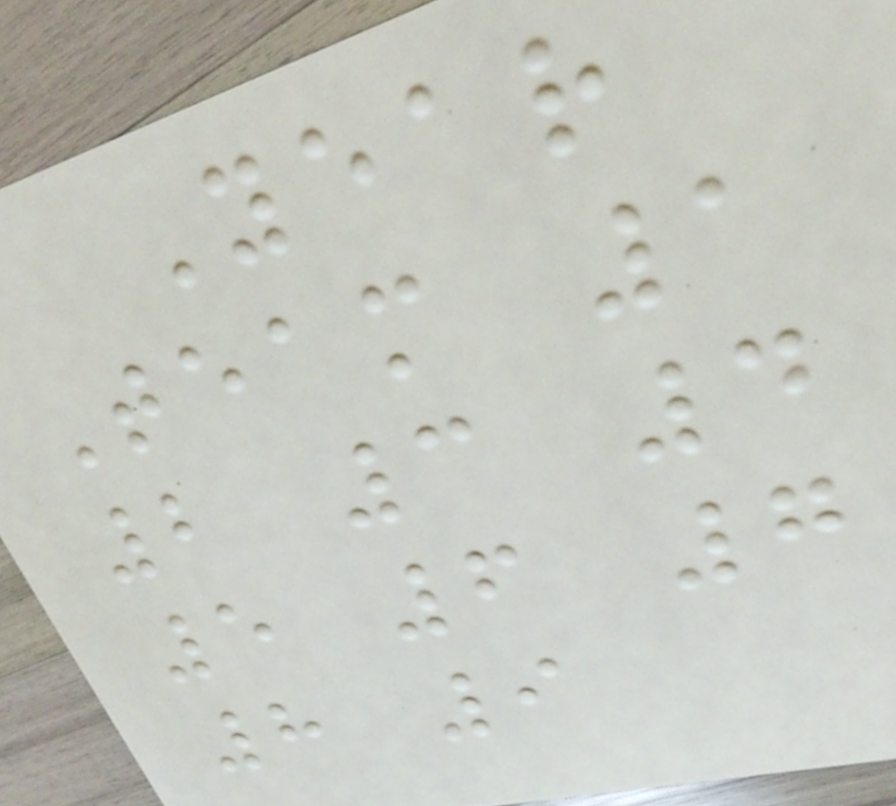Year
Team 1
2 3 4
5 6 7
8 9
